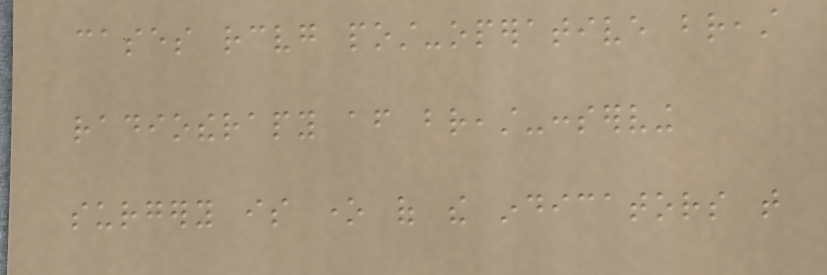cases receiving post-operative breast
radiotherapy after breast-conserving
surgery is one of the indicators that
